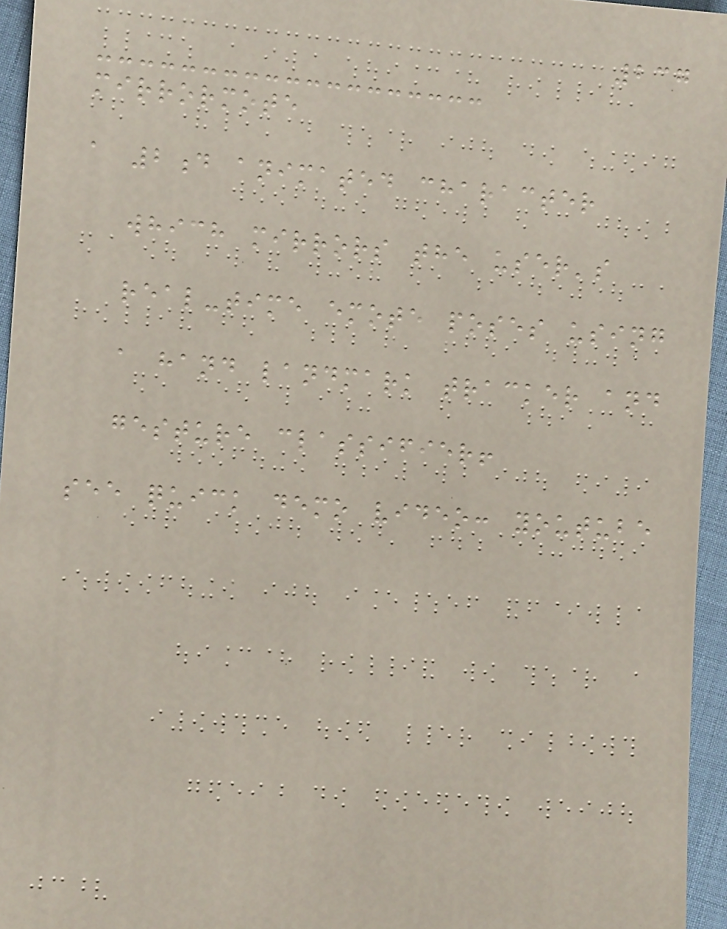237
mirrormote
a 2d animated character
which mirrors the user's
real-time emote poses using
a hand landmark tracker and
gesture classifier!
see quick demo video: youtube
